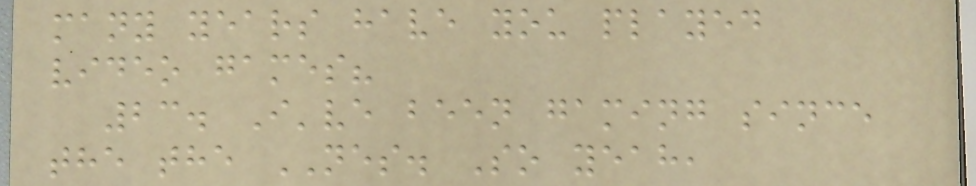many years have you played
video games?
23. I've been gaming since
the the NES. So yeah,
